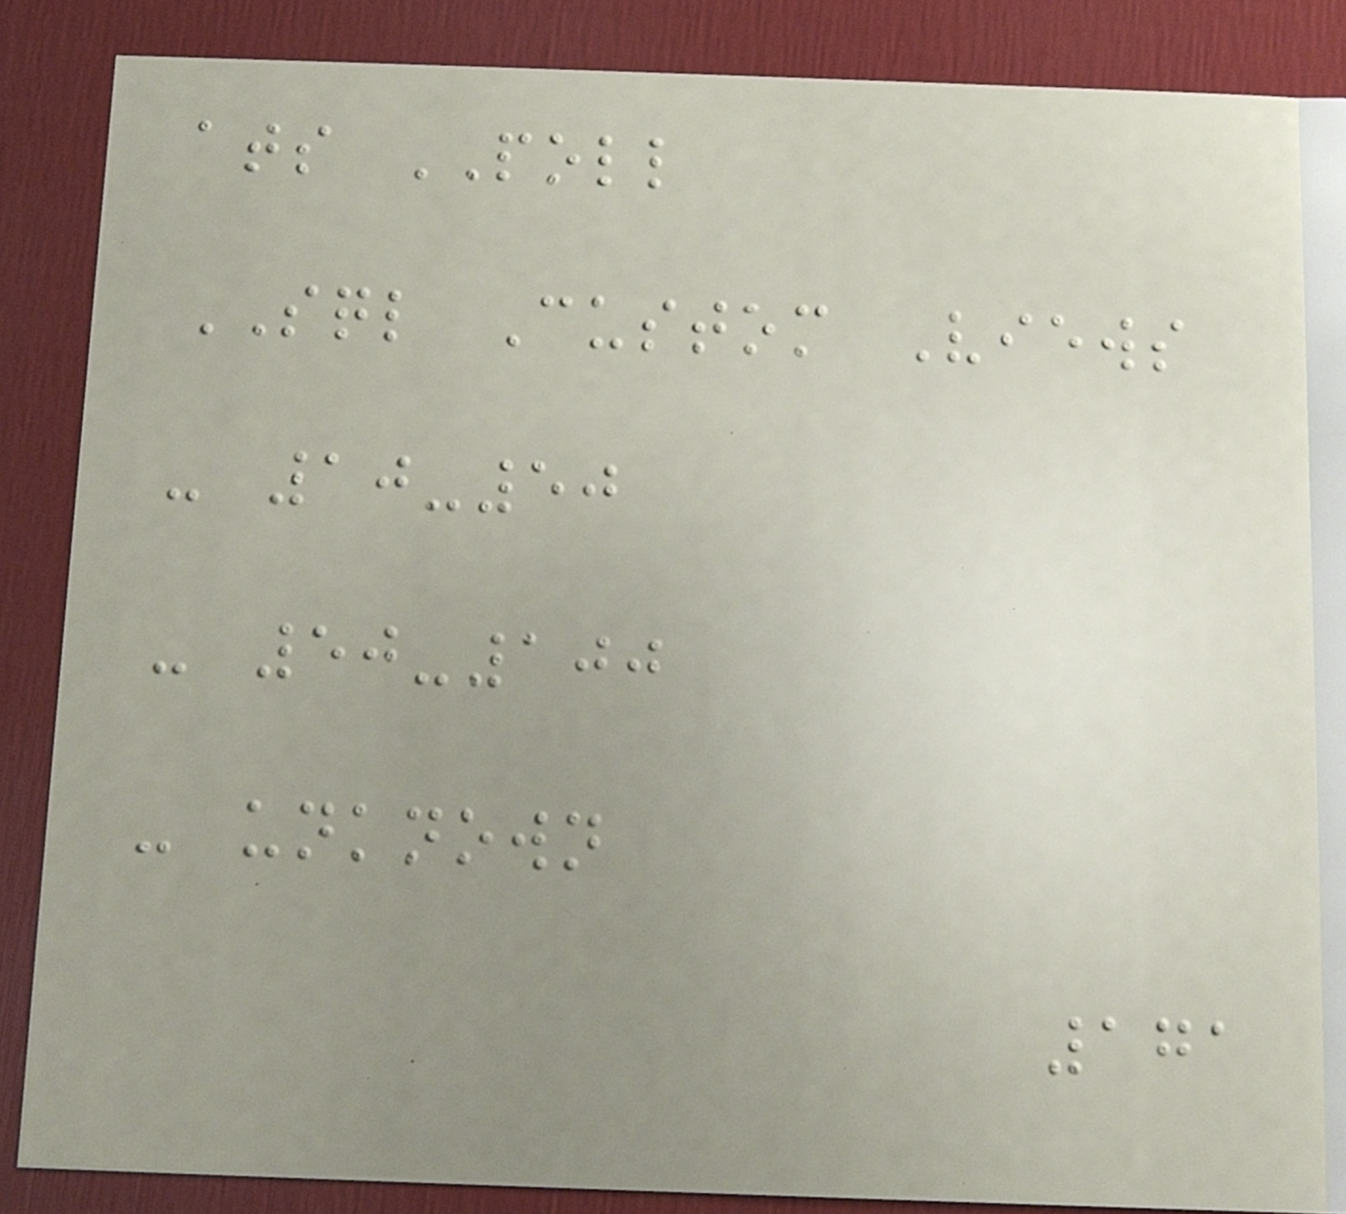ats POLL
SQL Custom Views
- 10-50
- 50-100
- unknown
171
